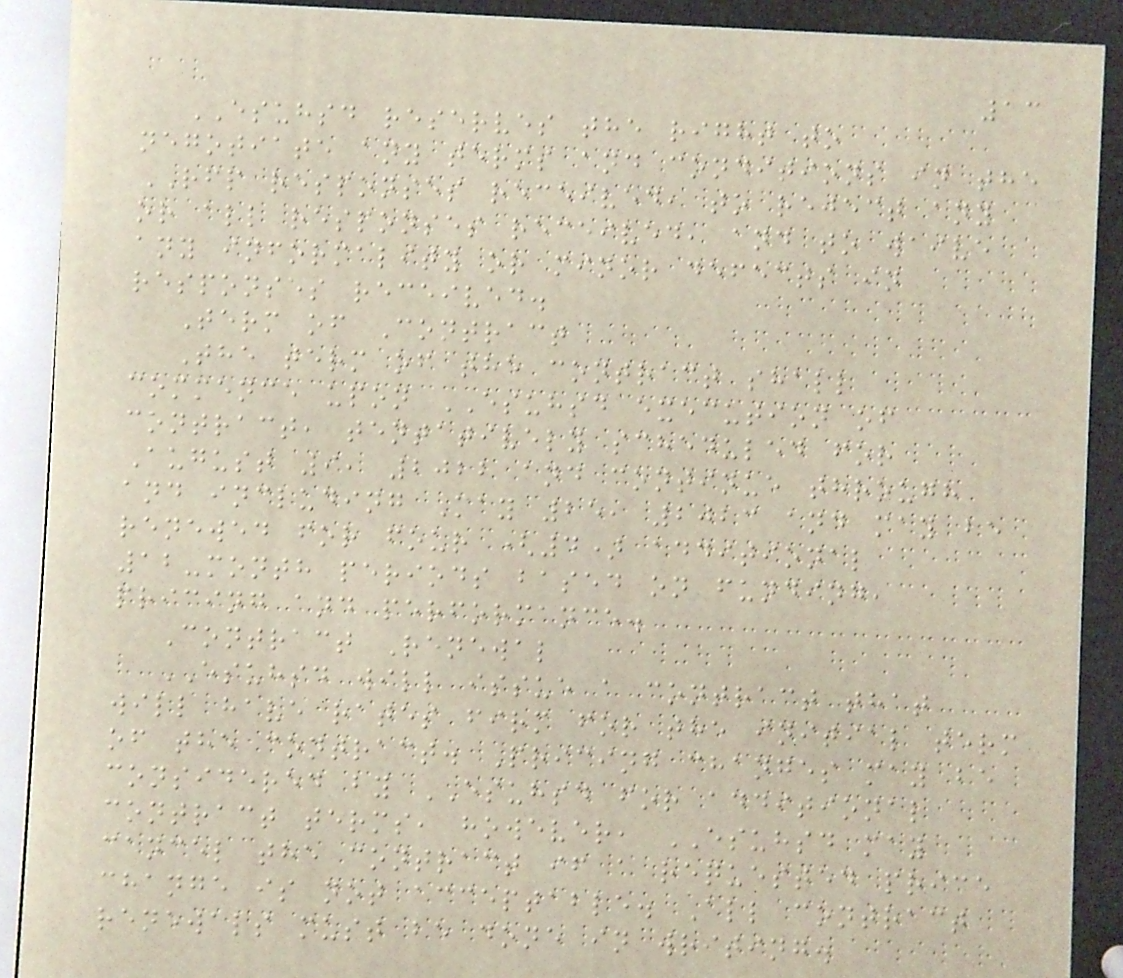13
ESUHSD reserves the right to
negotiate any terms and conditions in the
RFP responses received, to reject any
or all responses received, and to waive
any informality or minor defects in
responses received.
Term of Contract
The term of the contract shall
commence upon ESUHSD execution of
contract, tentatively scheduled for
August 9, 2022 and continue through
and including May 25, 2023 and may be
renewed for four (4) additional
12-month periods based on funding,
pricing and performance.
Contract Renewal
ESUHSD will issue a contract that
will have rates firm for the initial term
of the contract. Pricing changes may be
considered by ESUHSD for additional
contract terms, however, ESUHSD may
cancel the contract if a requested price
change is not acceptable. All contract
renewals must be done in writing.
